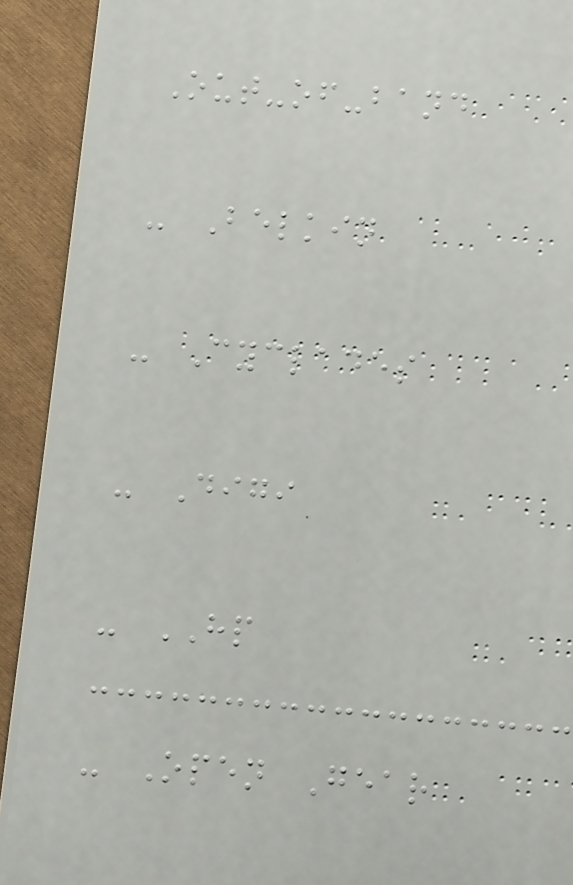Out-of-band
- Belkin
- Cyclades
- Digi
- HP
- Open Gear
